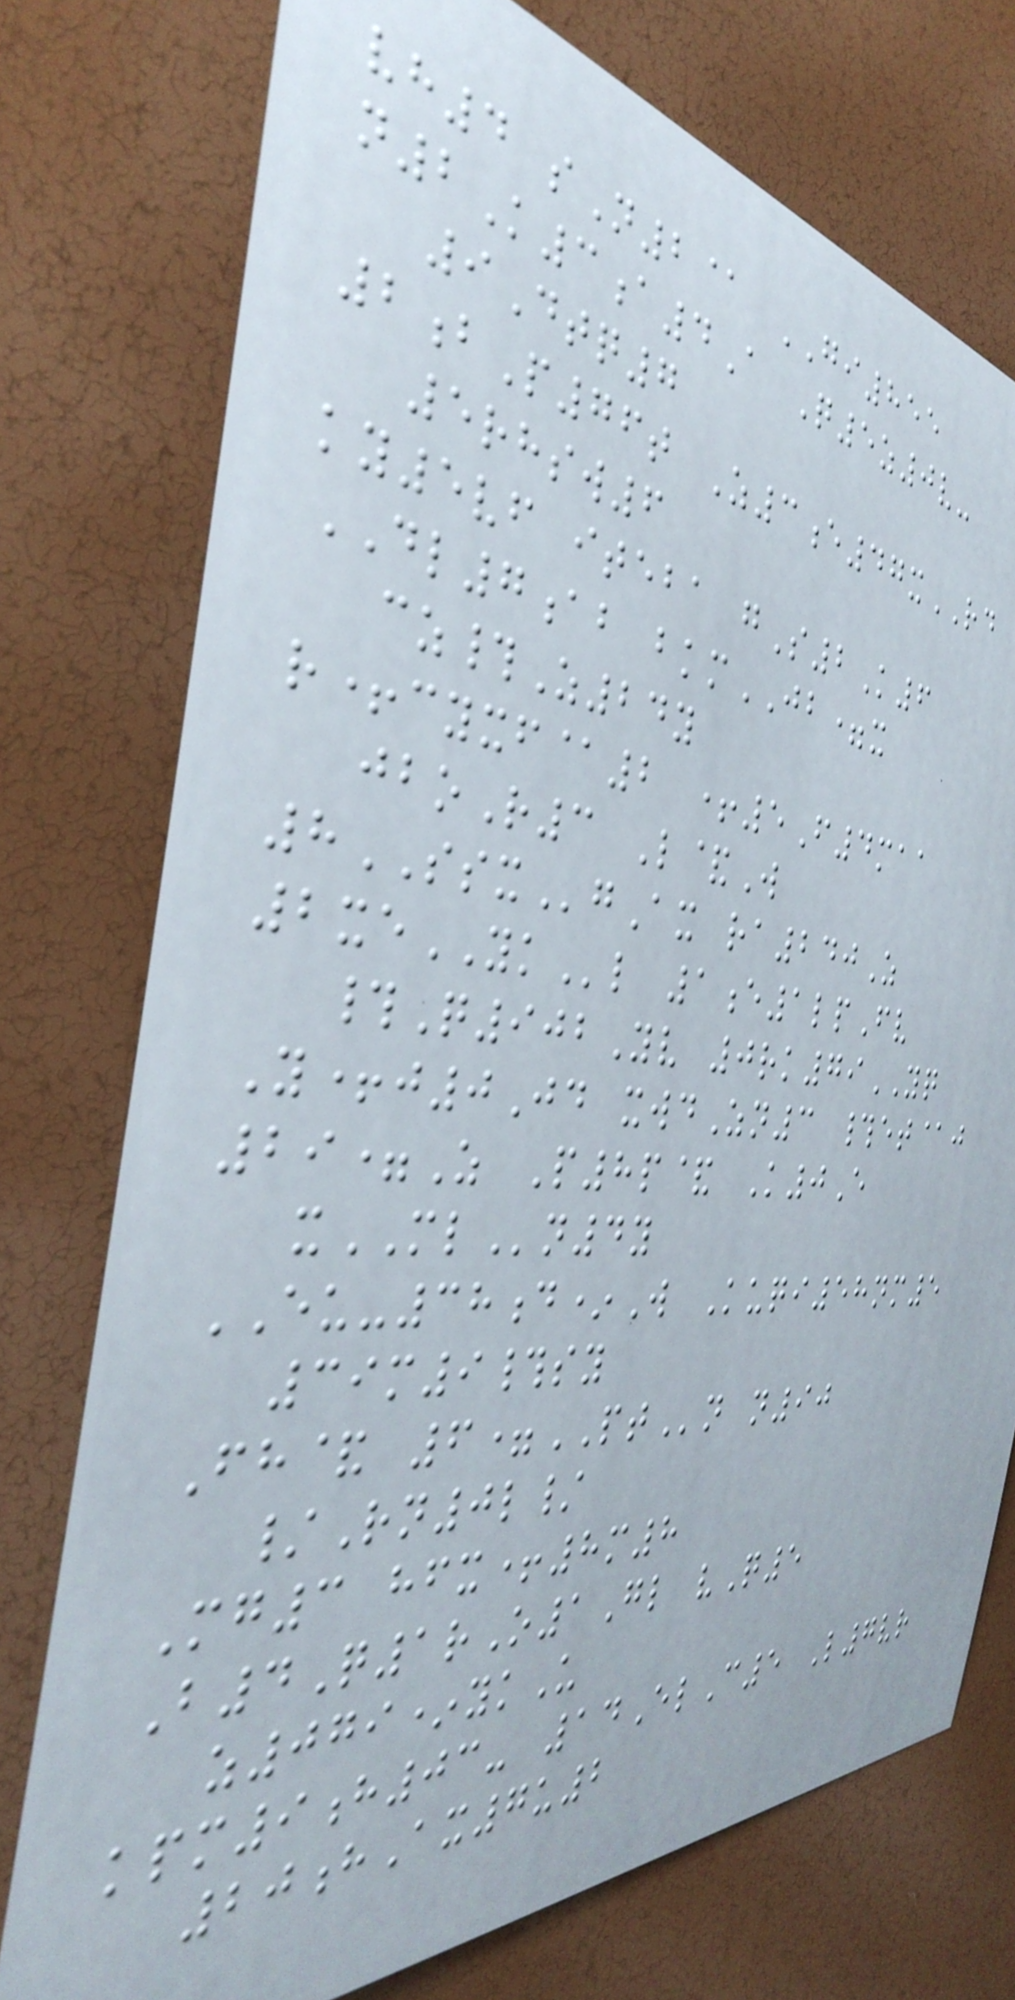vh4 sN2@ GI855
n2K3a4A Q5z0v-
9Dtq7
2bP76t Z3e47xRD
5rhsw6
ky5vf iteba gS2K6
DL7ab bkmJB=x
cz#Z24y
r+cyxf@2 +5F4maa
jboR3 L&W
8SSXgAx ra240Z
2xeYKl 1e1lpFv
#Q902Yv 0rk79YQ
Y+j0Jd xwdZn3 #et@j
29=Z P8p& K0E
xMLn4y
EU-38d*W Kuqi58nm5
39m9#sy
Fh& 6=PTn n90
/Rn0l/
Mg3 hfx+8m8
B4Q1rO1Gl vQ5
z079*ykU
kpm9h03- 14ElC5 L7vr
20hAx7u2
